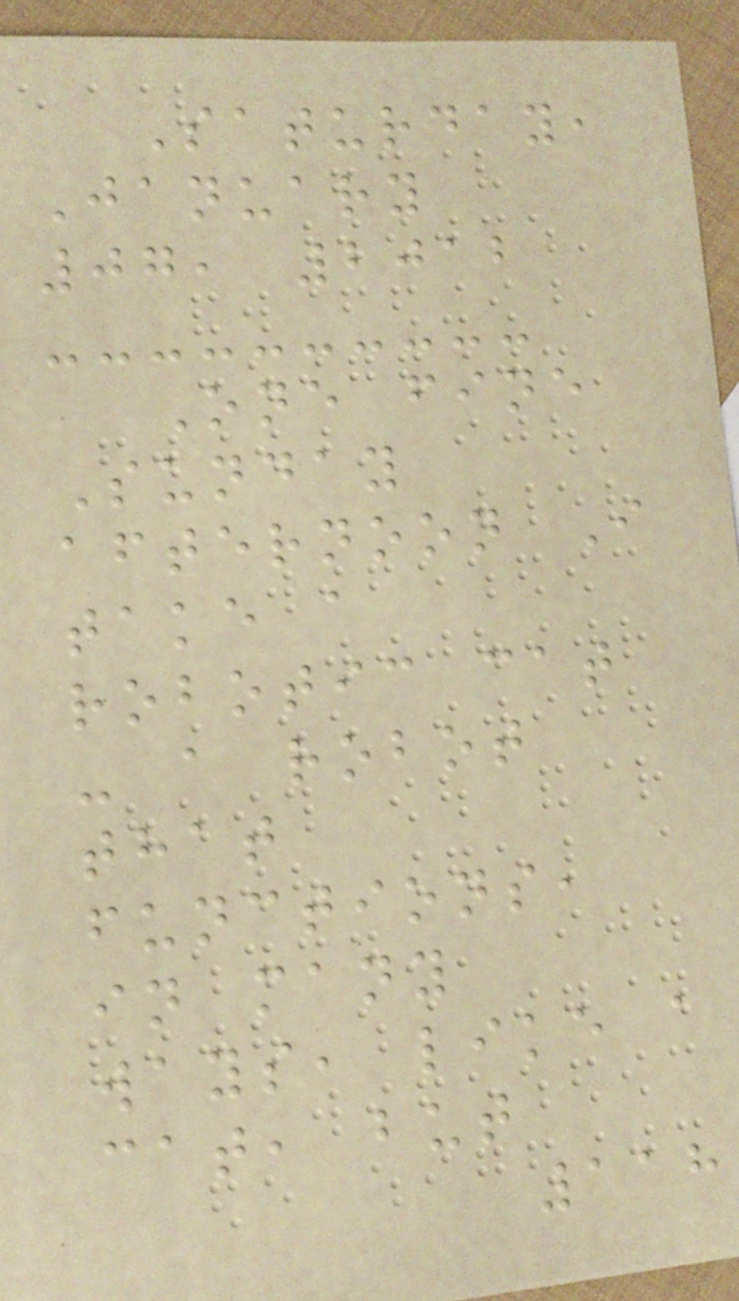Saturday,
January
07, 2012
One fine
Sunday
afternoon I
take a
robotic cat
- a robot
that
functions,
in many
ways, like a
cat, but
118
